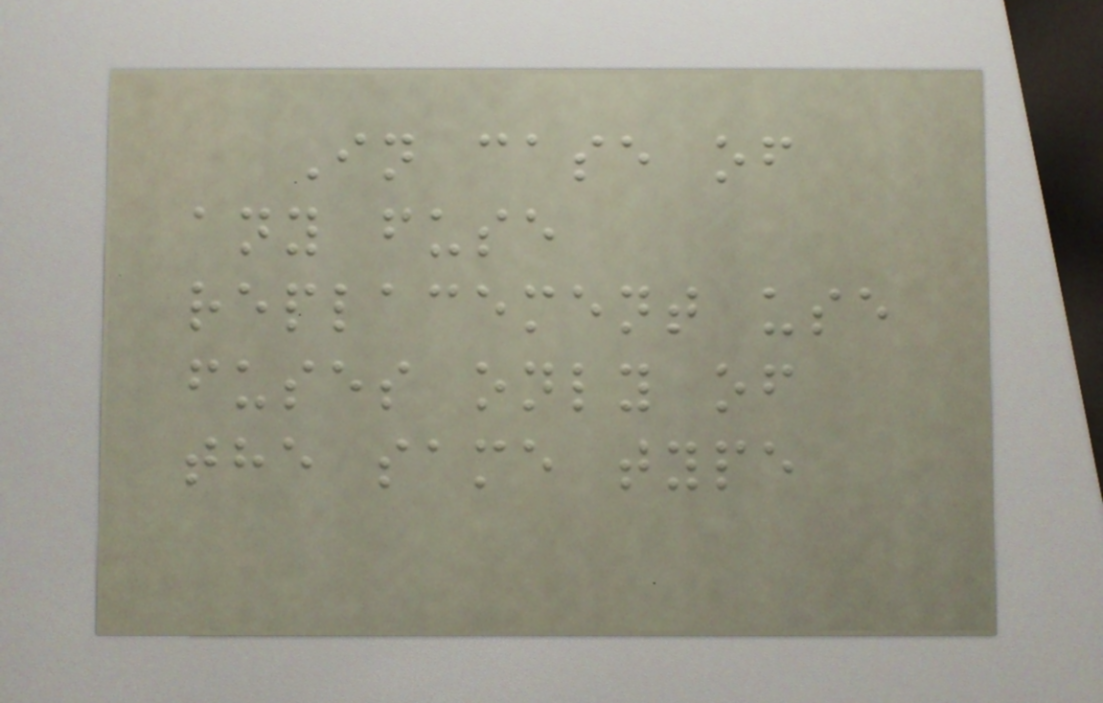In case of
any fuse
replacement use
fuses only of
the same type
